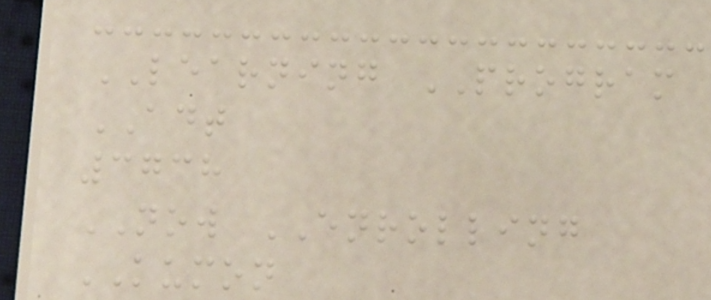LEARNING PROGRAM
ADT
3738
NOW ENROLLING
KUMON
